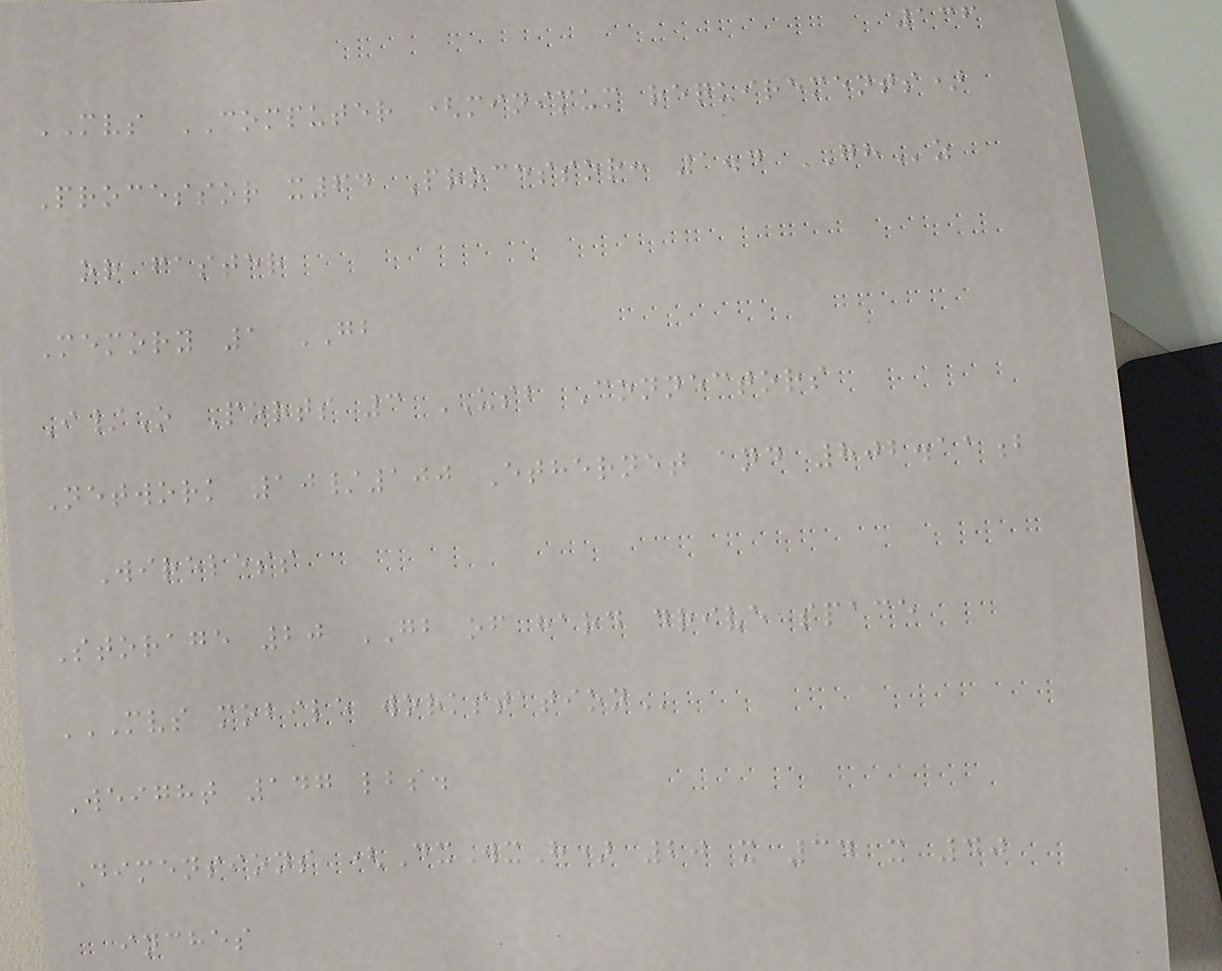136
MVS COMPUTER (minimum requirements)
Processor x64 Processor: 1.4 GHz
or faster
Memory 1 GB
I/O Ports 3 USB Connectors
Network 10/100 Ethernet and 802.11b
Wireless
Storage 20 GB of hard drive space
MVS MOBILE WORKSTATION
Weight 147 lbs.
Dimensions (DxWxH) 20 x 34 x 40
inches
